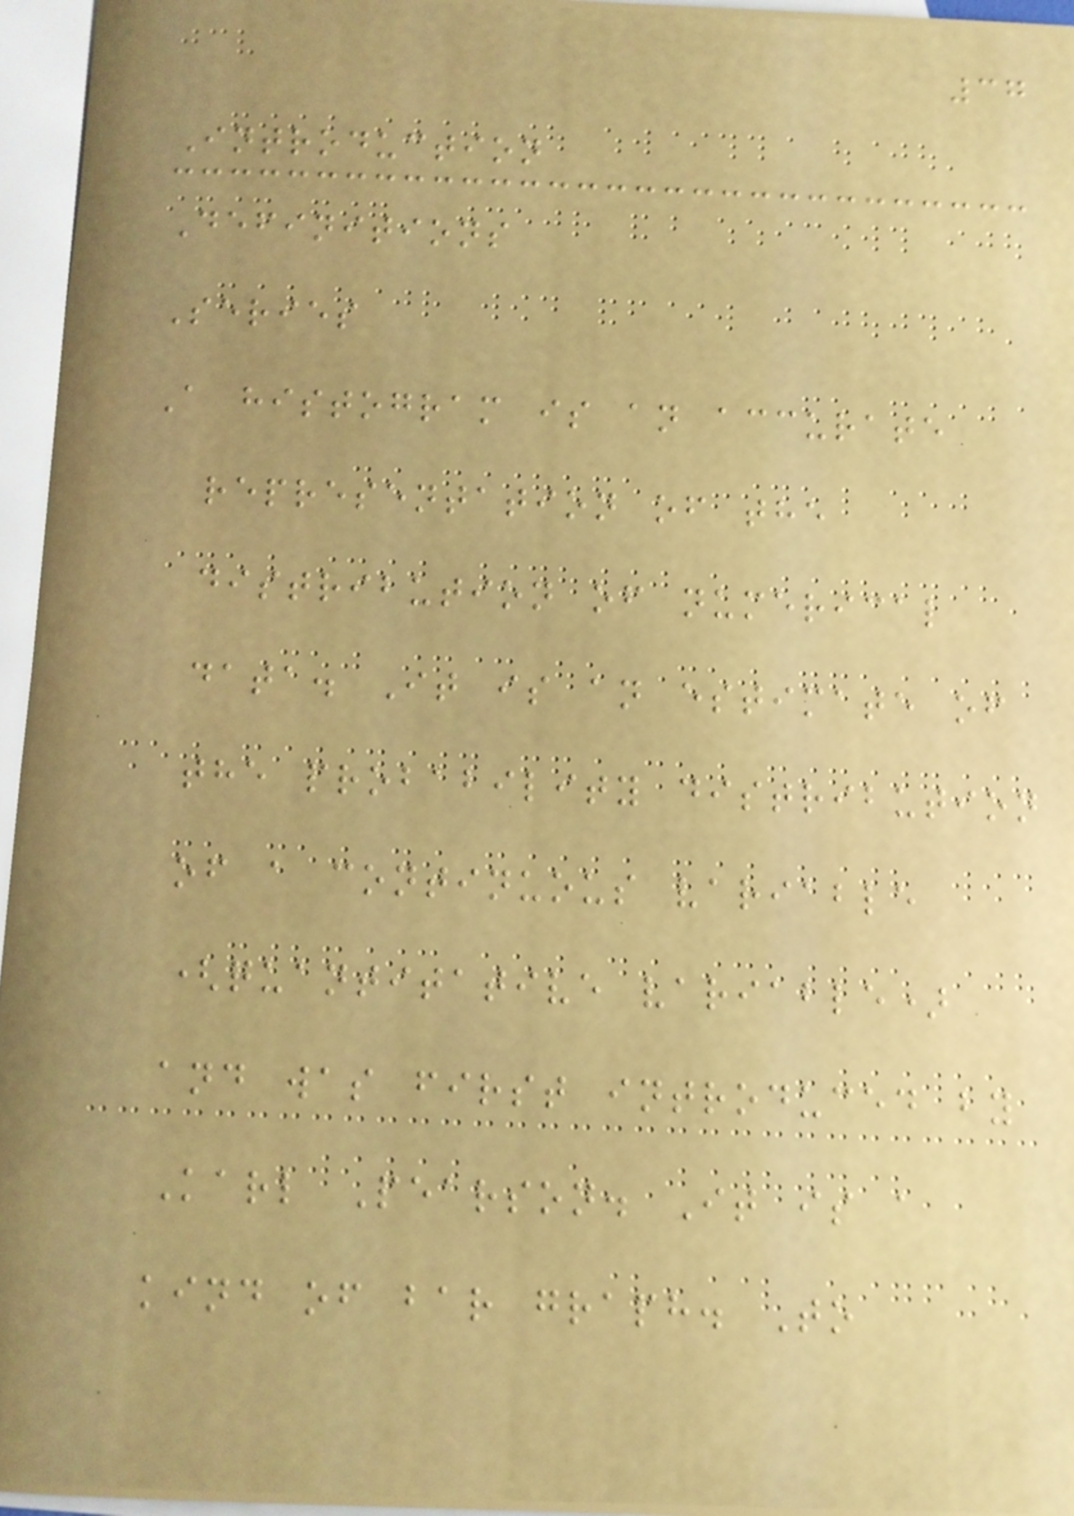37
Introduction
Definitions
Series
A histogram is an accurate
representation of the
distribution of numerical
data. It is an estimate of
the probability distribution
of a continuous variable
(quantitative variable)
and was first introduced by
Karl Pearson. It is a
kind of bar graph. To
